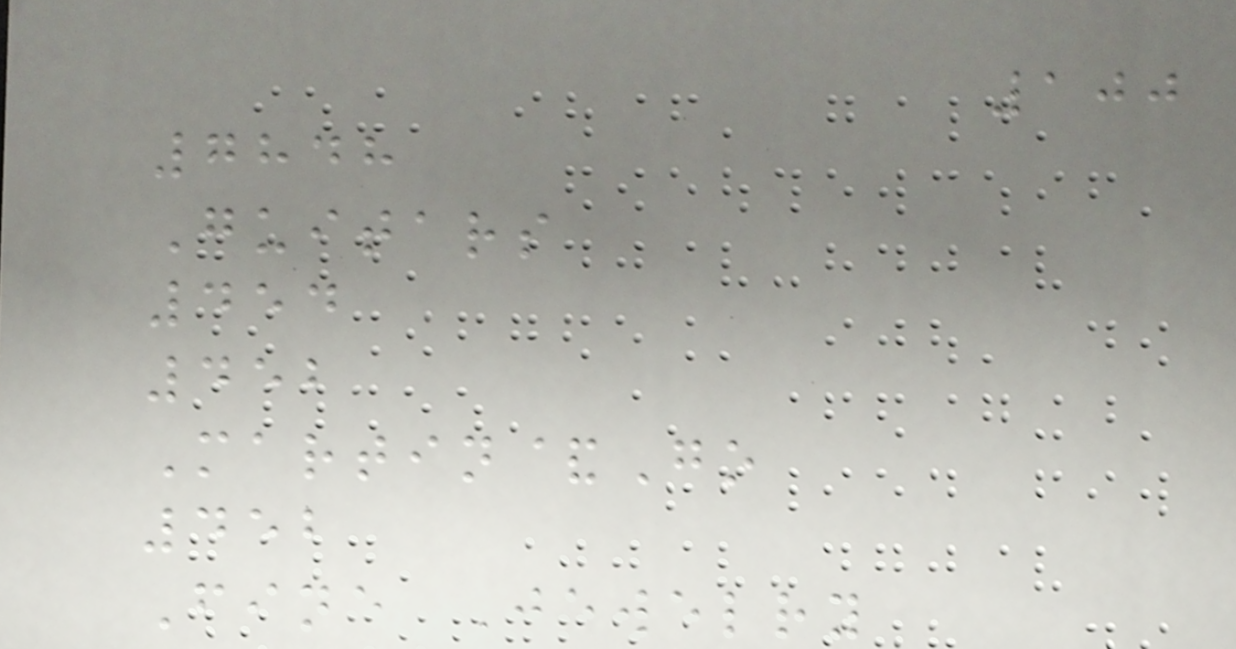100
7848
Guitars
454
452
Martin&Go
452
Fine Jewelry
